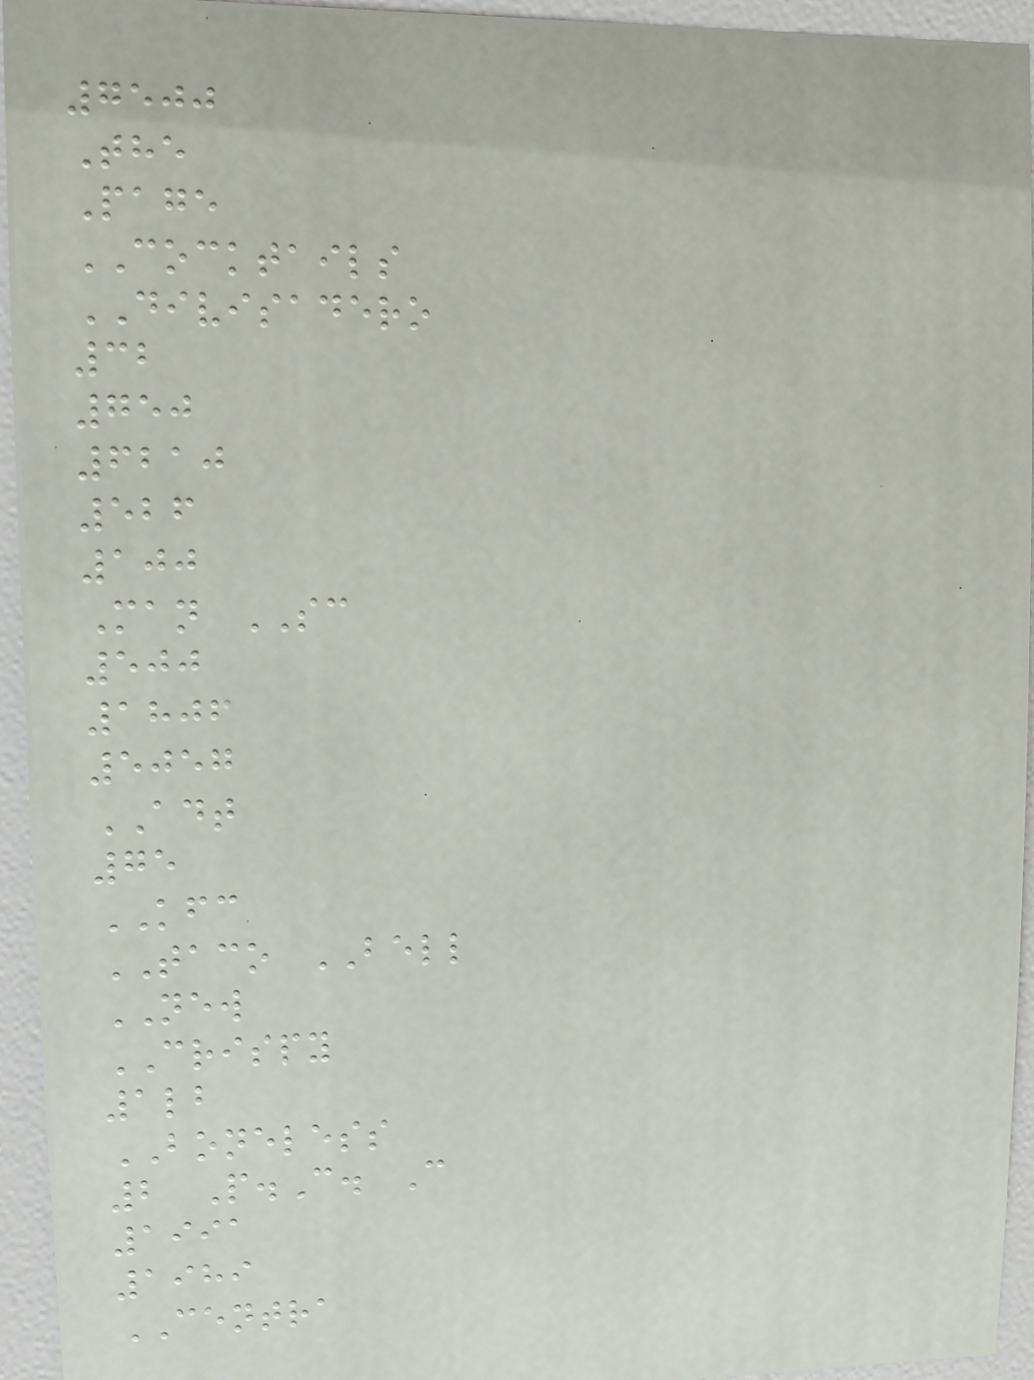7500
The
Page
COCKTAILS
DIVISADERO
32
750
6210
526
100
Man SC
500
1806
5057
ADT
75
KFC
TACO BELL
NEW
CRISPY
1lb
BONELESS
2 P.C. C
1991
1989
CENTRA
